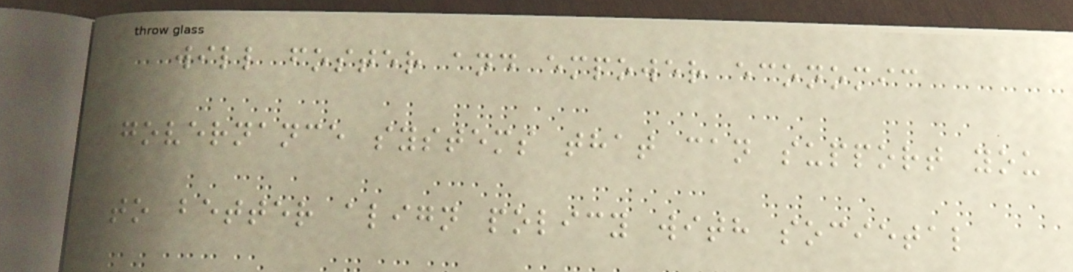will foster and empower economic
governance systems that can support you
to better align policy with societal
